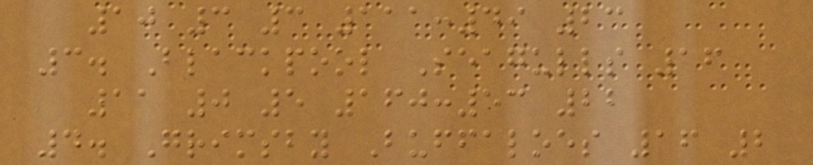10 3 3 111:49 23
3. Blackpool Seagulls 16
11 0 5 160:53 22
4. Grimsby Buffaloes 16 2
